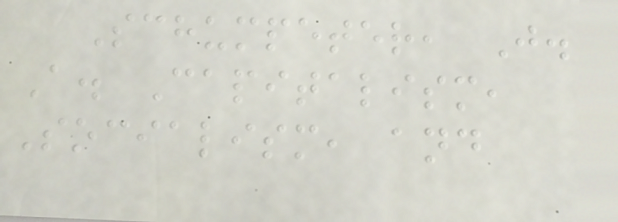Schumpeter, J.
A. Capitalism,
Socialism, and
